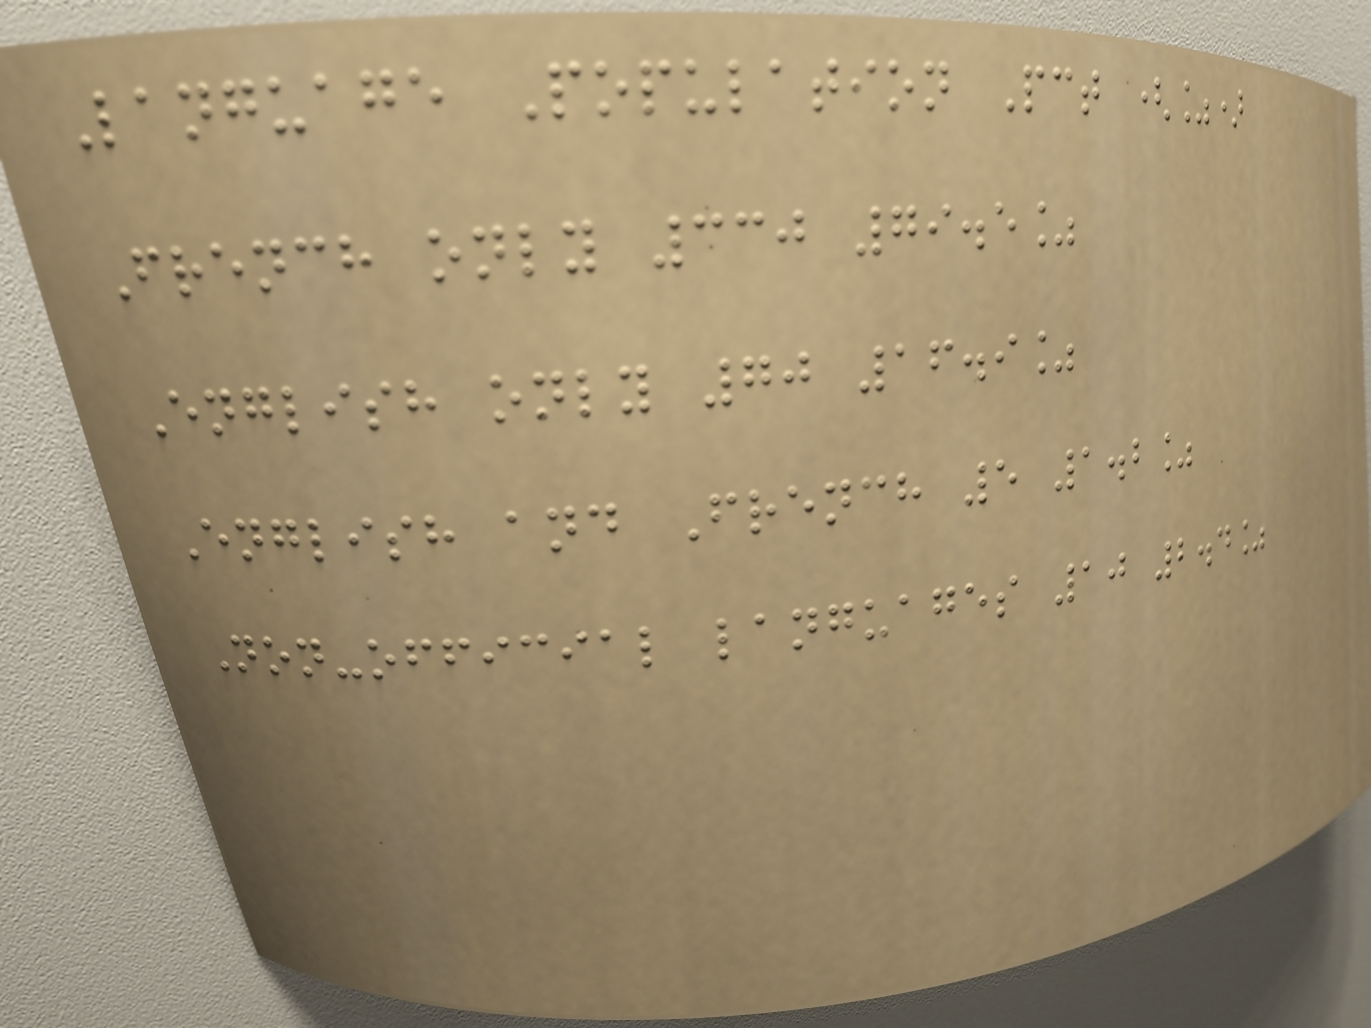Language Population Pct (%)
French only 330 79.5%
English only 70 16.9%
English and French 5 1.2%
Non-official languages 10 2.4%
